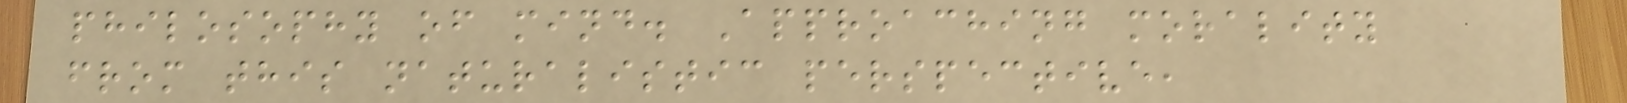philosophy of mind. Approaching morality
from this naturalistic perspective,
